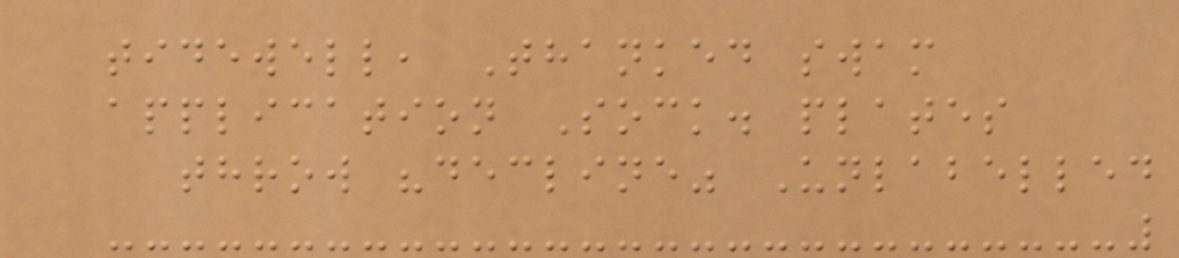tidewell, Thanked swam
application Sock. plates
throw "decline" Unlabelled
